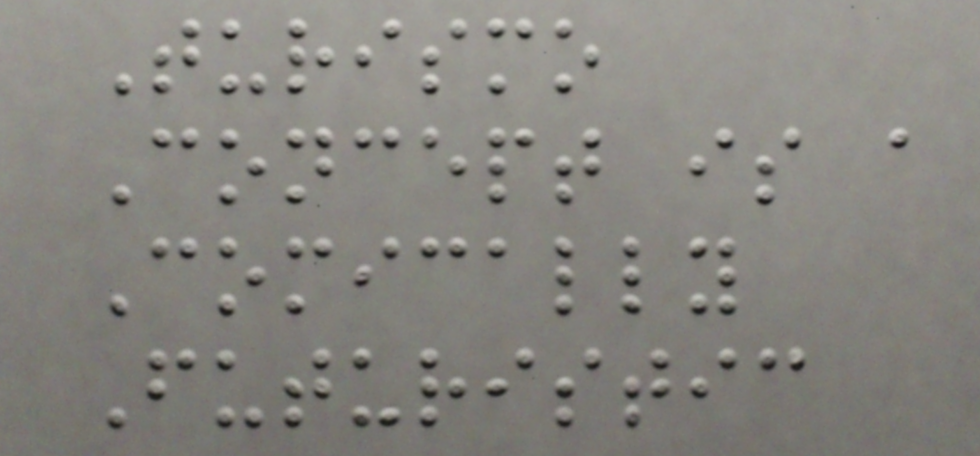Turismo
Concept is a
Comically
Futuristic
